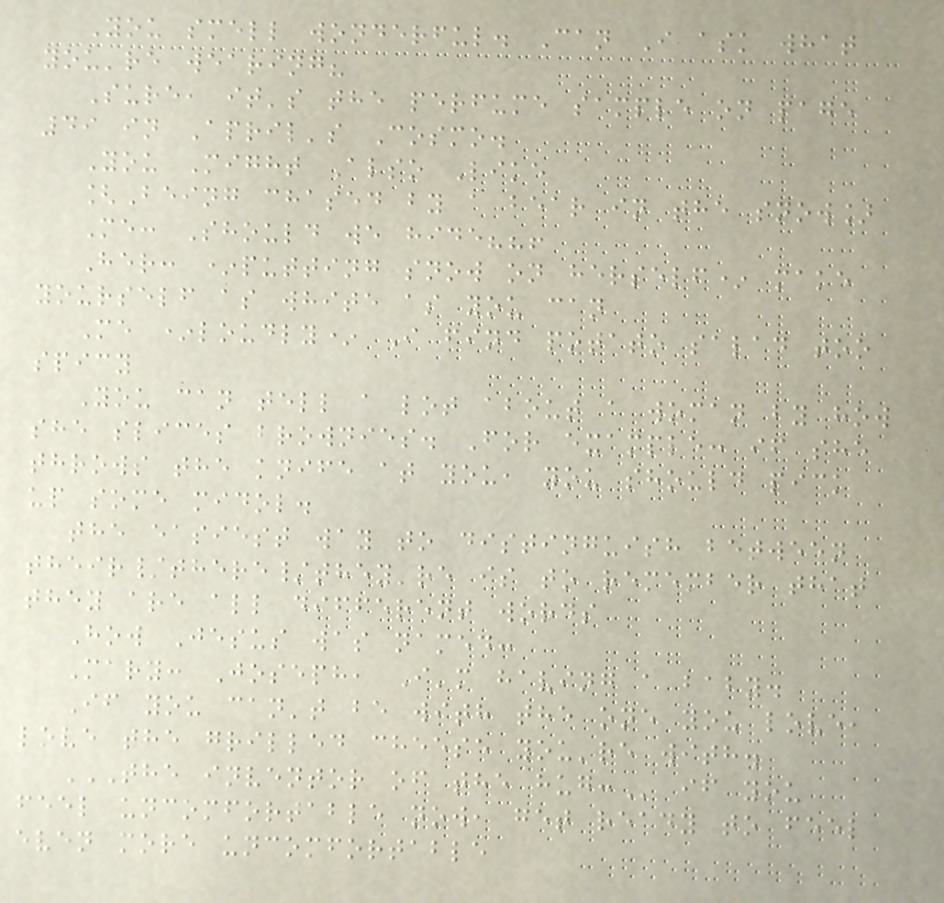You smell wonderful. Can I ask what
you're wearing?
Sure, it's the perfume sample on page
49 in April's Cosmo.
You Might Also Like
[Being chased by a bear in the snow]
Me: Should we hide??!
Her: *putting snow on herself* make
yourself as white as you can
Me *loudly* I find potato salad too
spicy
You can tell a lot about a woman by how
she slices brownies. For example: if she
throws the knife at you, you should pick
up some midol.
the easiest way to distinguish between
their/there/they're is to remember that
they are all different words
How Jesus was named:
Mary: Joseph, I'm having a baby.
If you can't be with the one you love,
love the grilled cheese you're with.
THE INVENTOR OF THE HUG: if you
feel uncomfortable now, get ready to feel
even more uncomfortable
